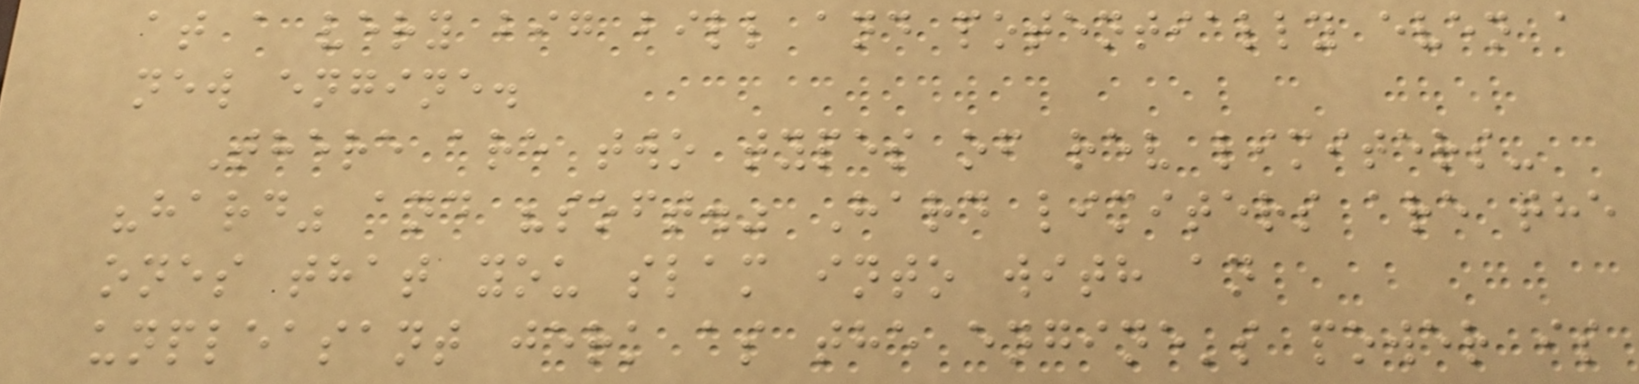at a very big bill and potentially even a
new engine.
There are two types of rev limiters-
"hard" and "soft." Hard limiters are the
ones that you slam into with an
unpleasant jerk as the engine's power is
